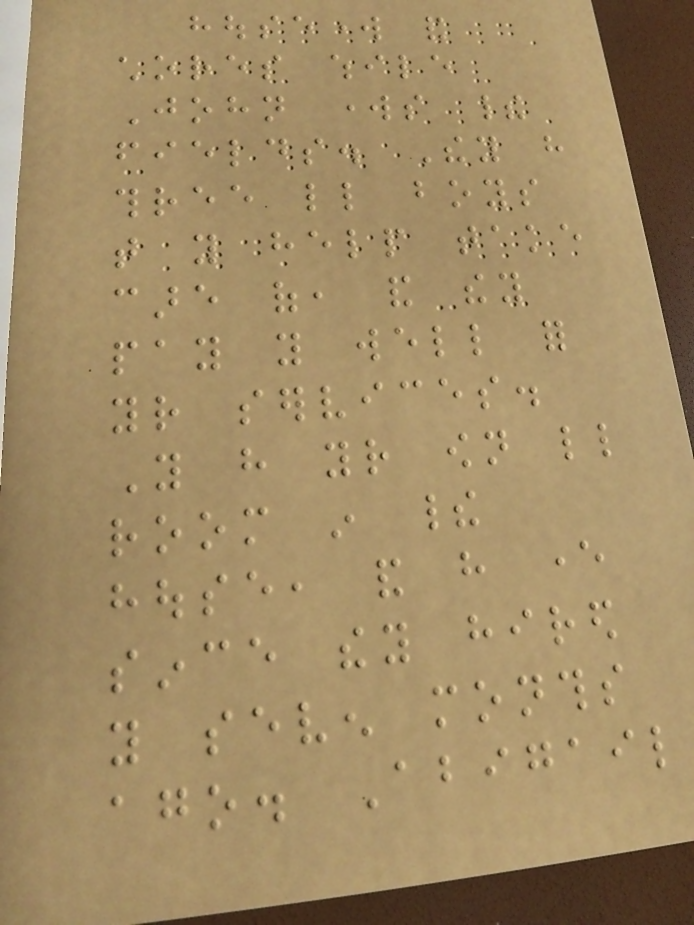housework and
chores while
John works their
fields. They have
three little boys
that you help take
care of, and they
pay you well for
your services.
You have your own little
room in their
house, and have ever
since they hired
you seven months
ago. Abigail
